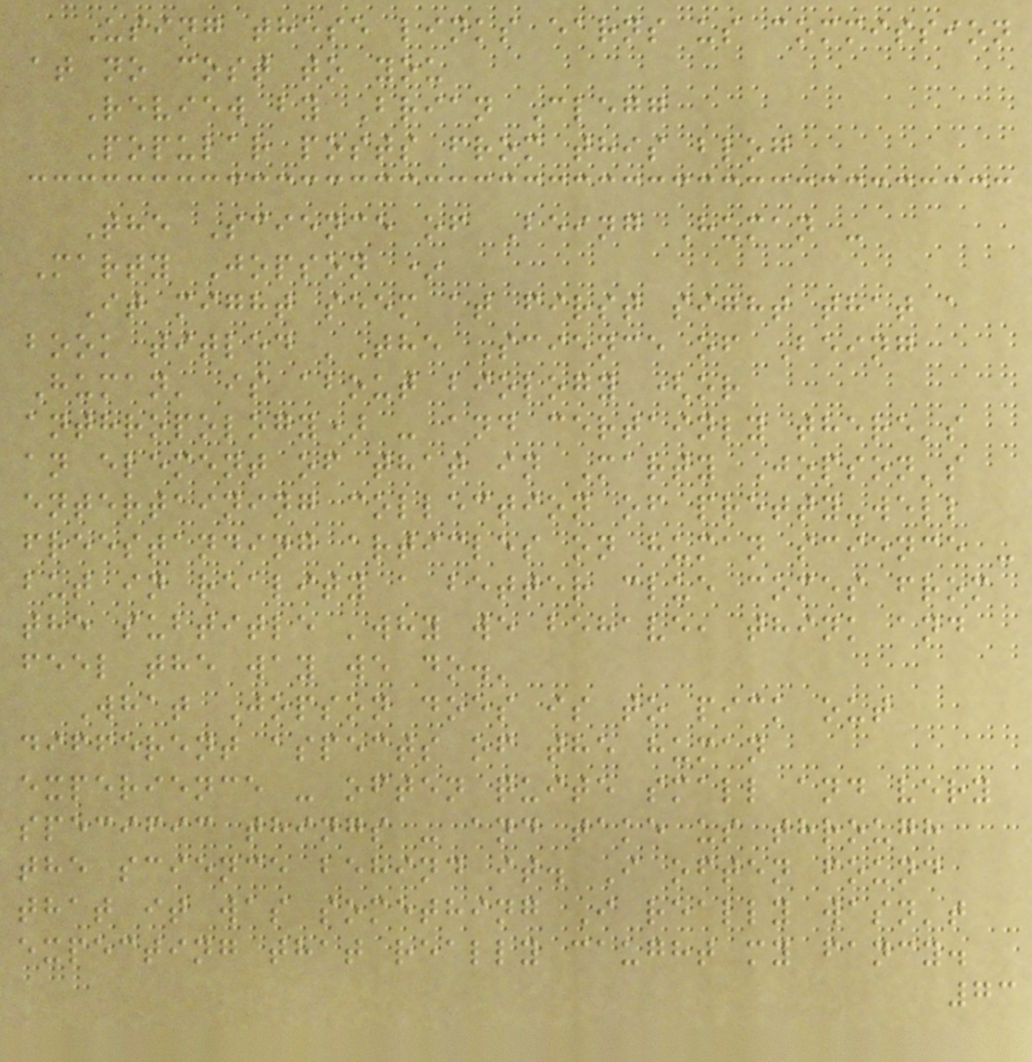Using these links earns us commission
at no cost to you
Review by Brian Clegg
Popular posts from this blog
The Science of Being Human -
Marty Jopson *
It might seem at first sight that a
book titled 'The Science of Being
Human' is about biology (or
anthropology) - and certainly there's
an element of that in Marty Jopson's
entertaining collection of pretty-well
freestanding articles on human science -
but in reality a better clue comes from
the subtitle 'why we behave, think and
feel the way we do.'
What Jopson does is to pick out
different aspects of the human
experience - often quite small and very
specific things - and take us through
the science behind it. I often found
that it was something I really wasn't
expecting that really caught my fancy.
73
